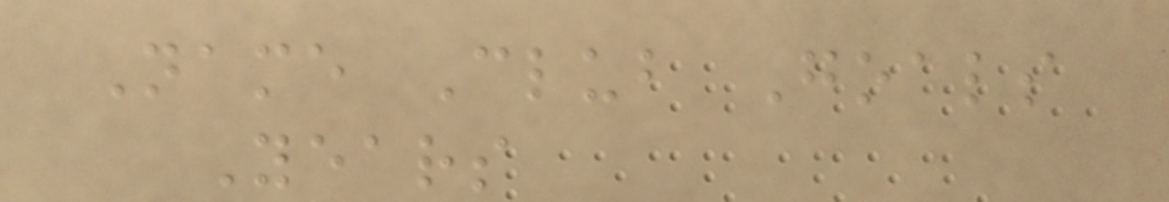Name Club Goals
Years
